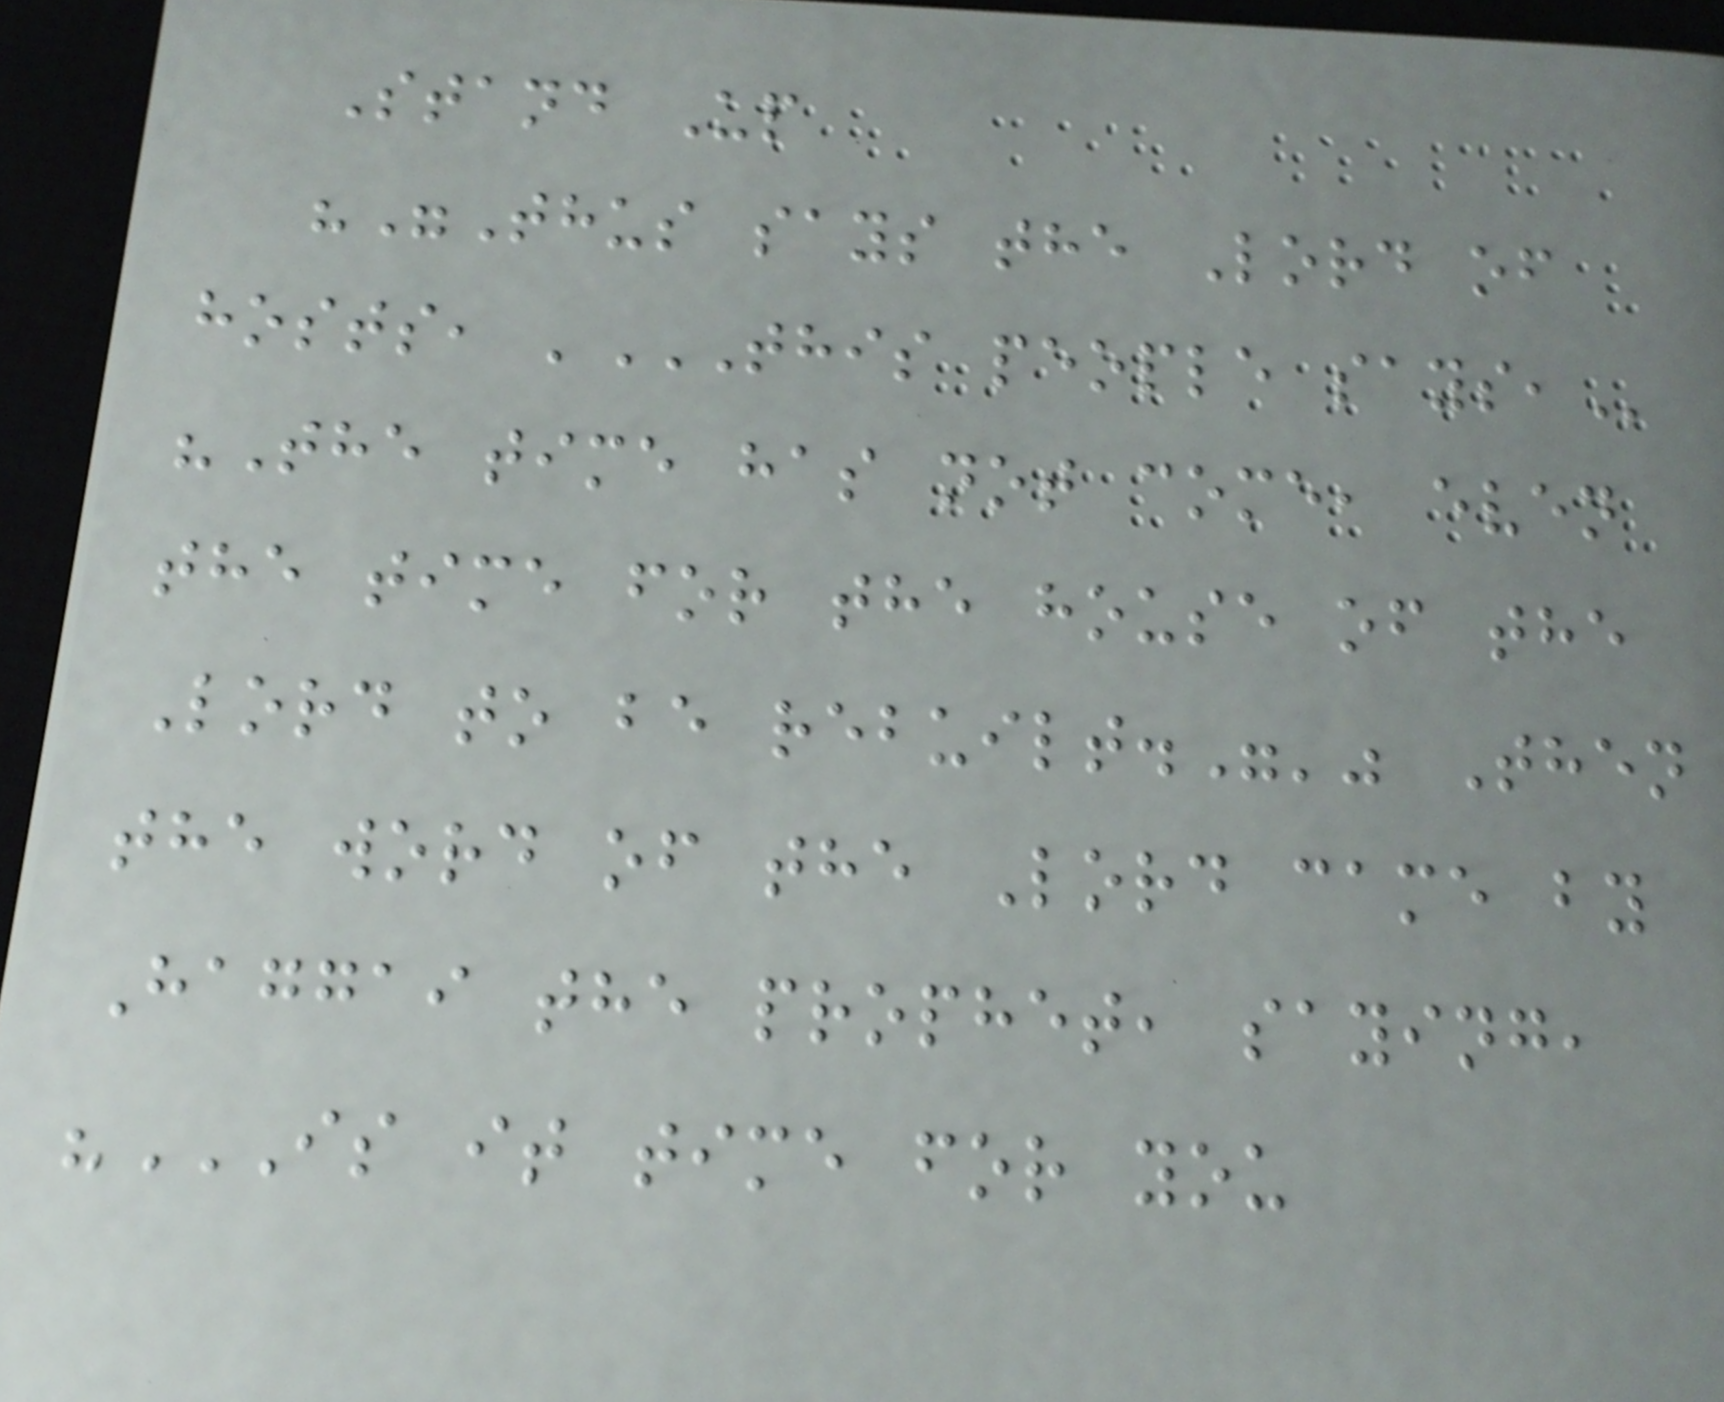Stand Up
""Thus says the Lord of
hosts, 'THIS PEOPLE SAYS,
"The time has not come, even
the time for the house of the
Lord to be rebuilt."'" Then
the word of the Lord came by
Haggai the prophet, saying,
"IS IT TIME FOR YOU
